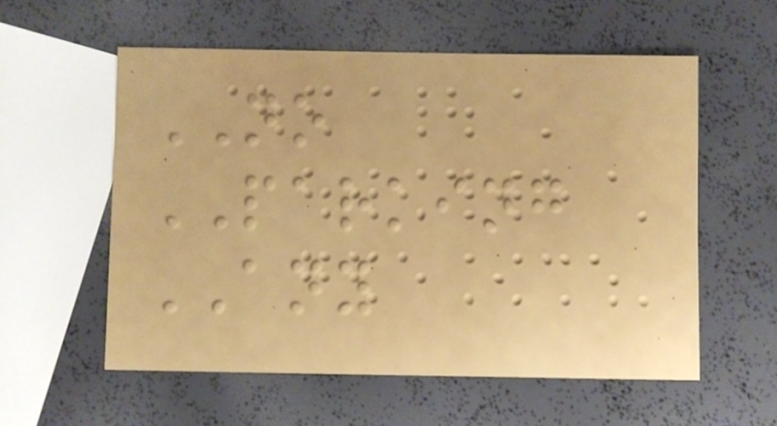NO
PARKING
ANY
